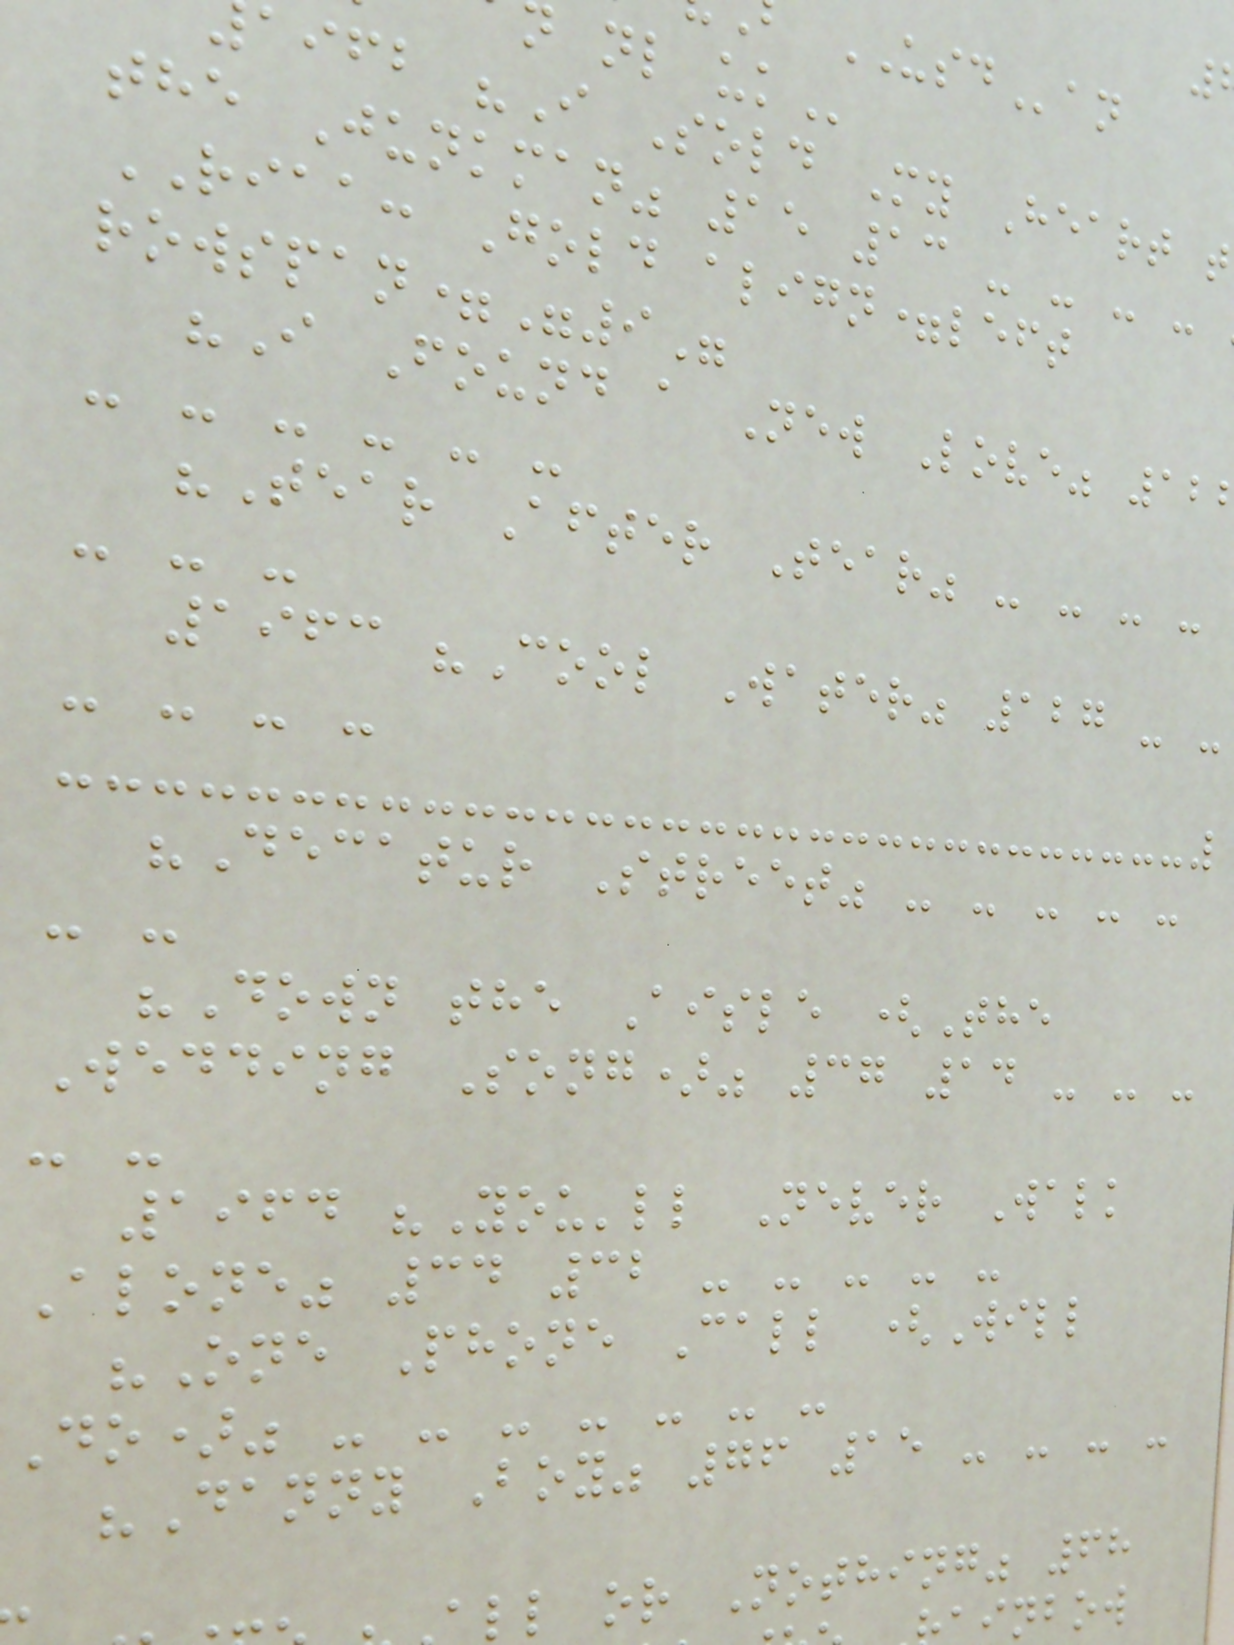USDan
aifb "I Sold My Heart t
the Junkman" 15 13 - - - -
RIAA: Gold align=left
rowspan="9"
"I Found a New Love" 12
- - - - - -
"Tear After Tear" - - - -
- - -
1963 "Cool Water" 127 - -
- - - -
"Decatur Street" - - - - -
- -
"Down the Aisle (The
Wedding Song)" 37 14 - - -
- -
1964 "You'll Never Walk
Alone" 34 32 - - - - -
"One Phone Call (Will
Do)" - - - - - - -
"Danny Boy" 76 15 - - - -
ll or Nothing" 68
